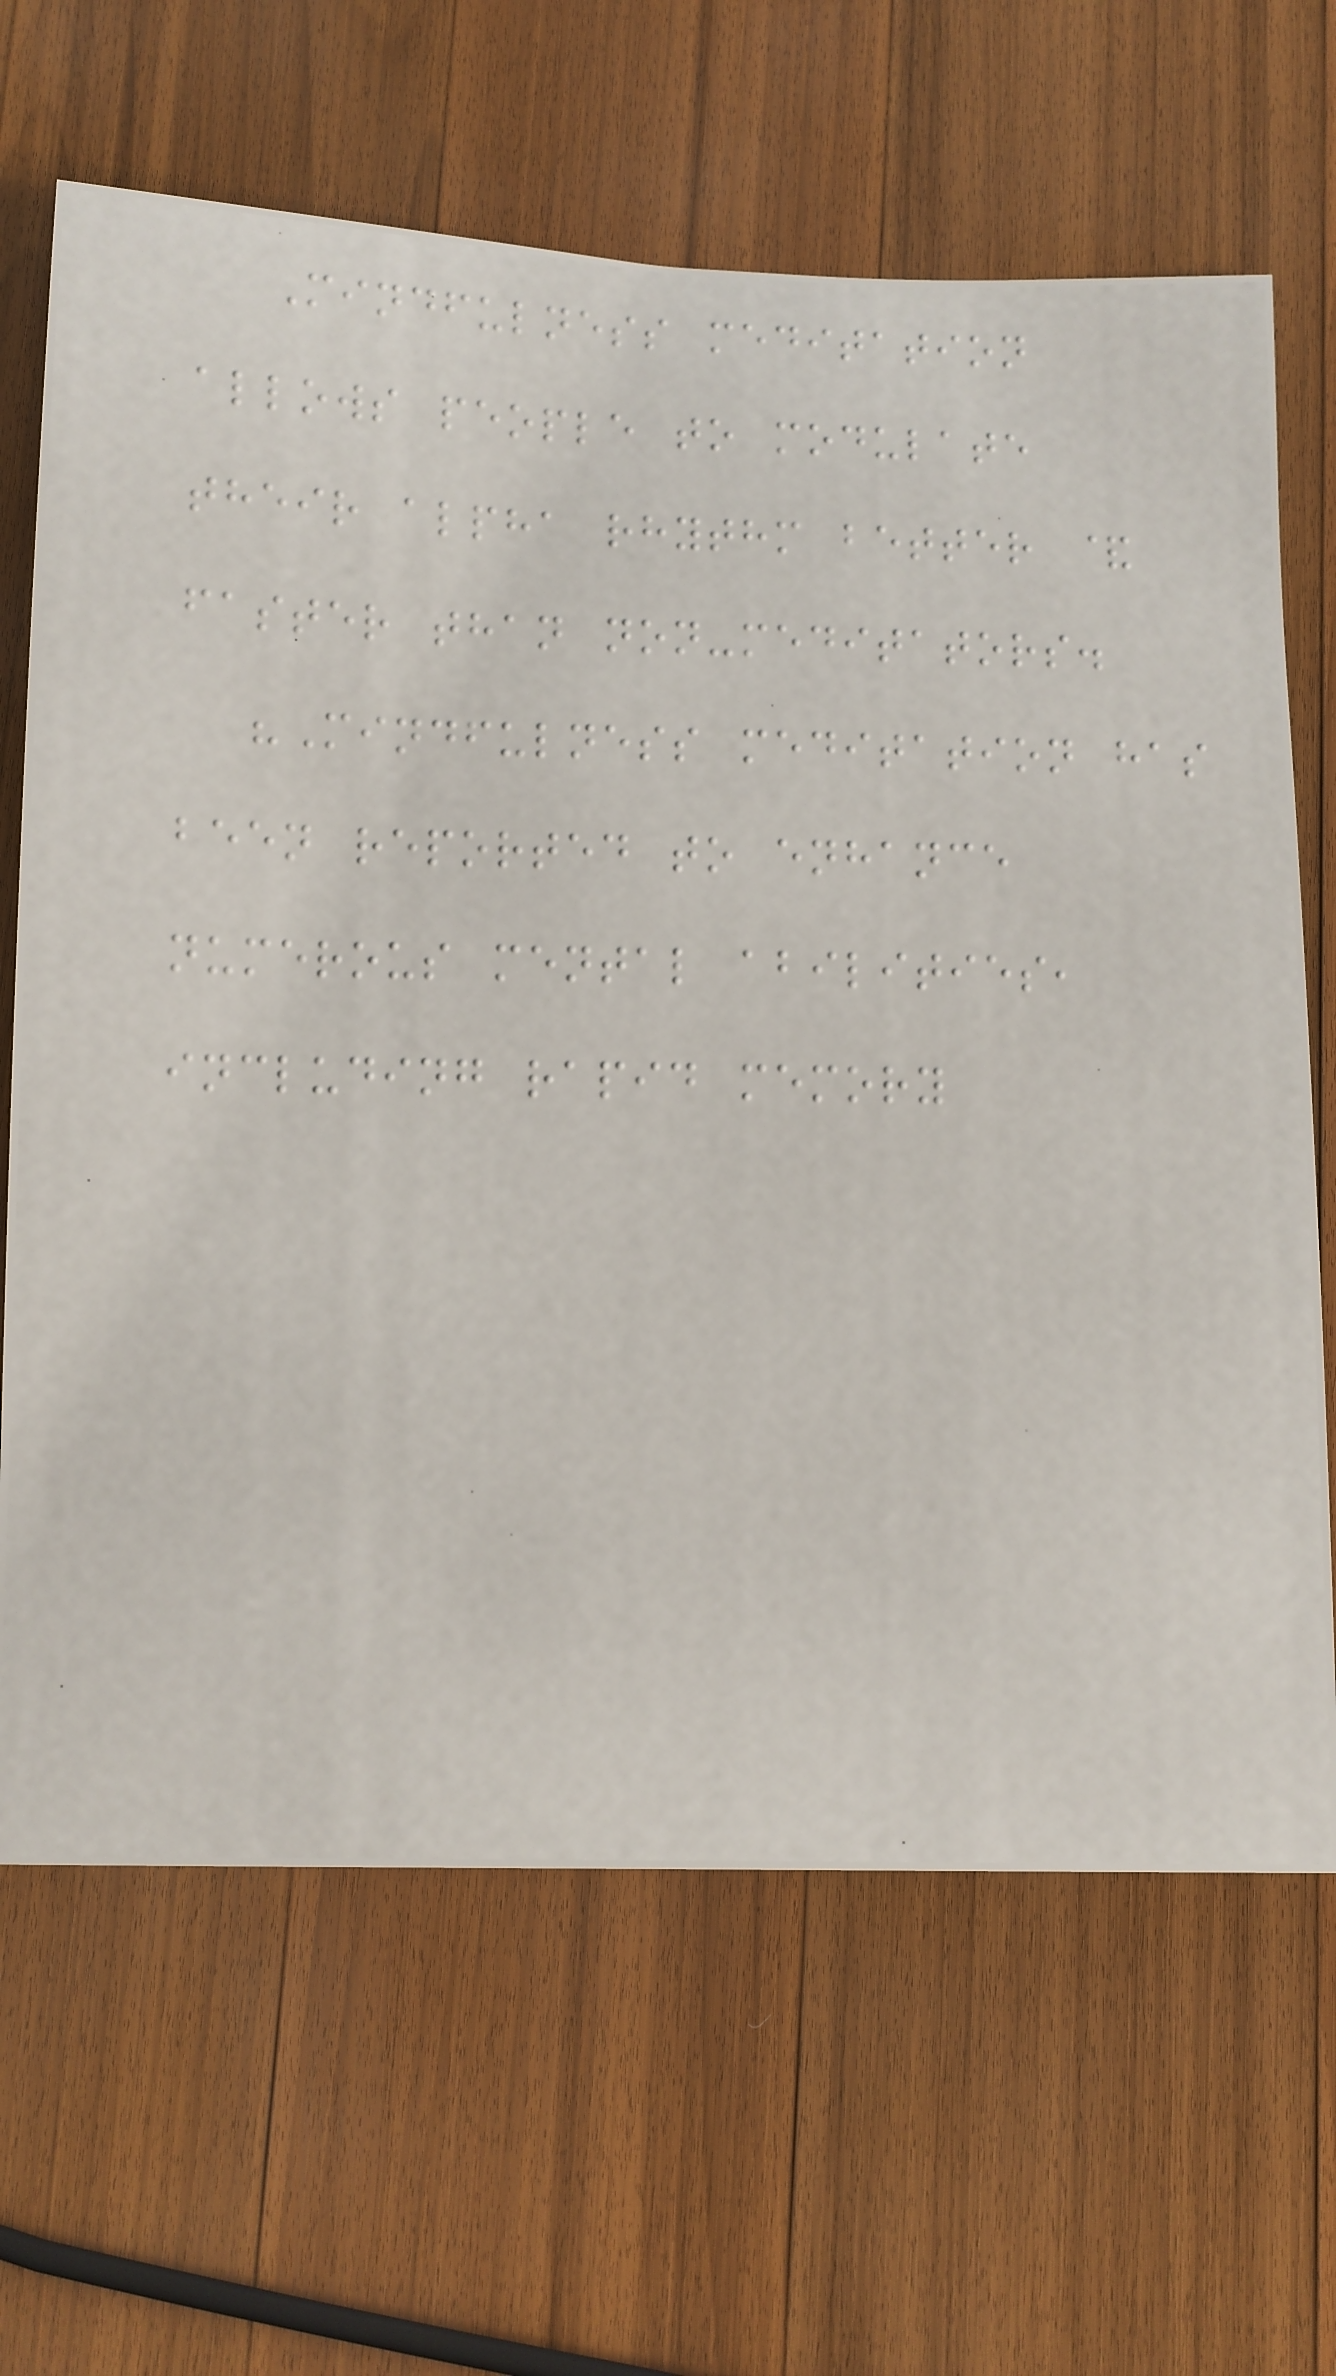Mindfulness meditation
allows people to modulate
their alpha rhythm better &
faster than non-meditators.
"Mindfulness meditation has
been reported to enhance
numerous mental abilities,
including rapid memory
